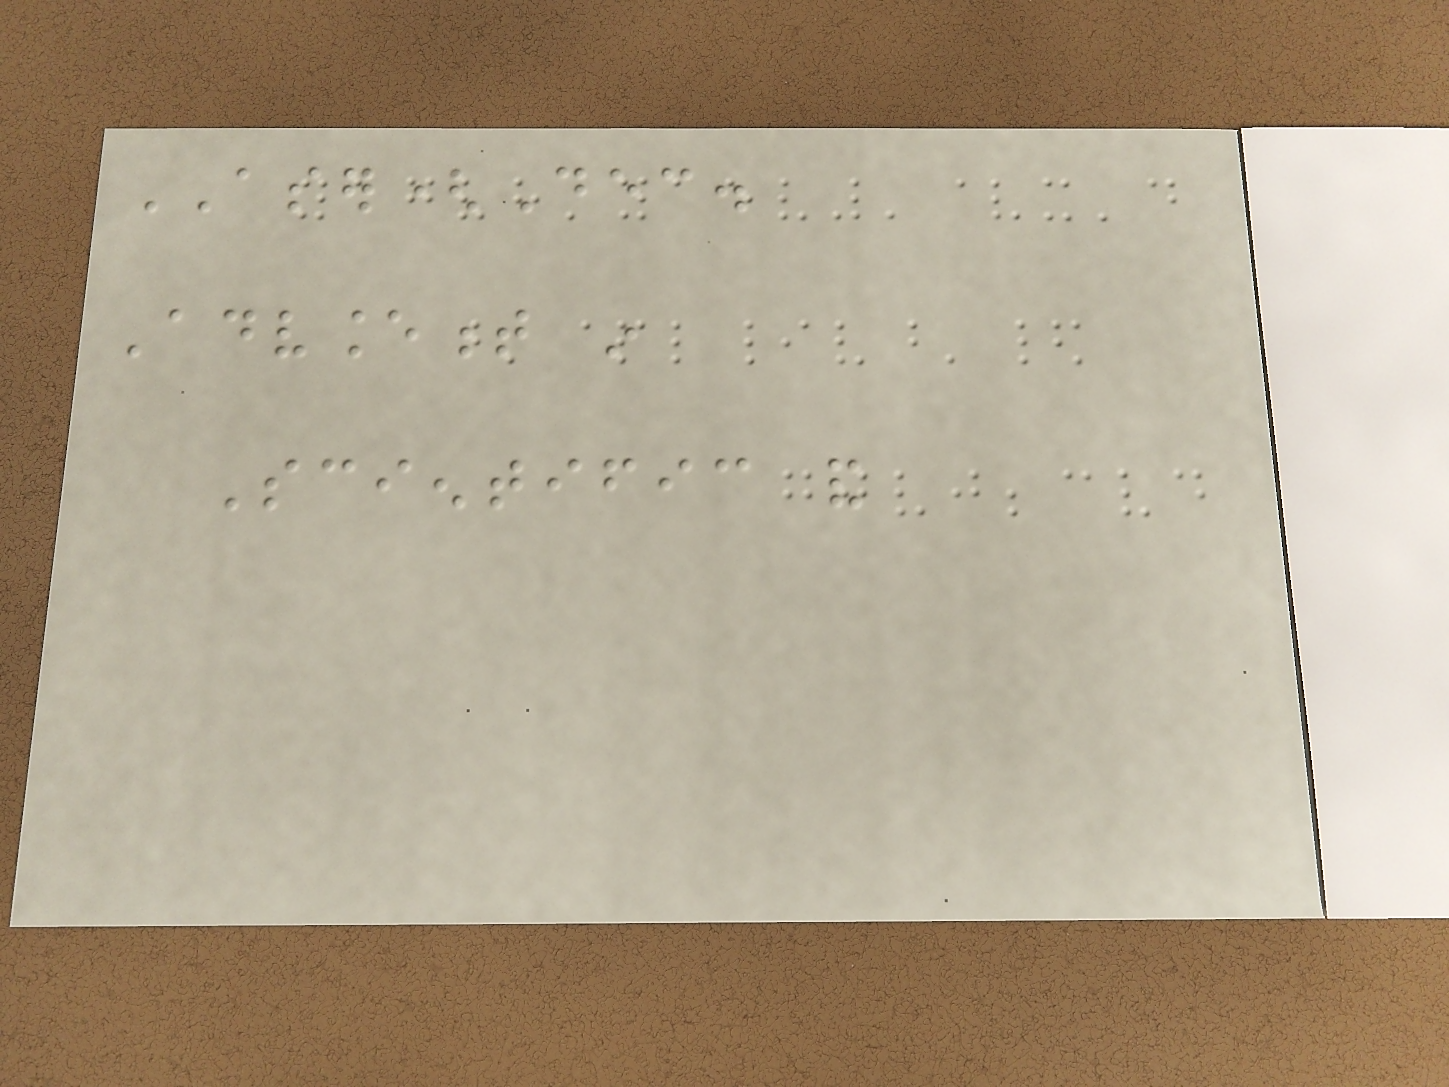ASER(Dec.
Advancement in
Scientific and
